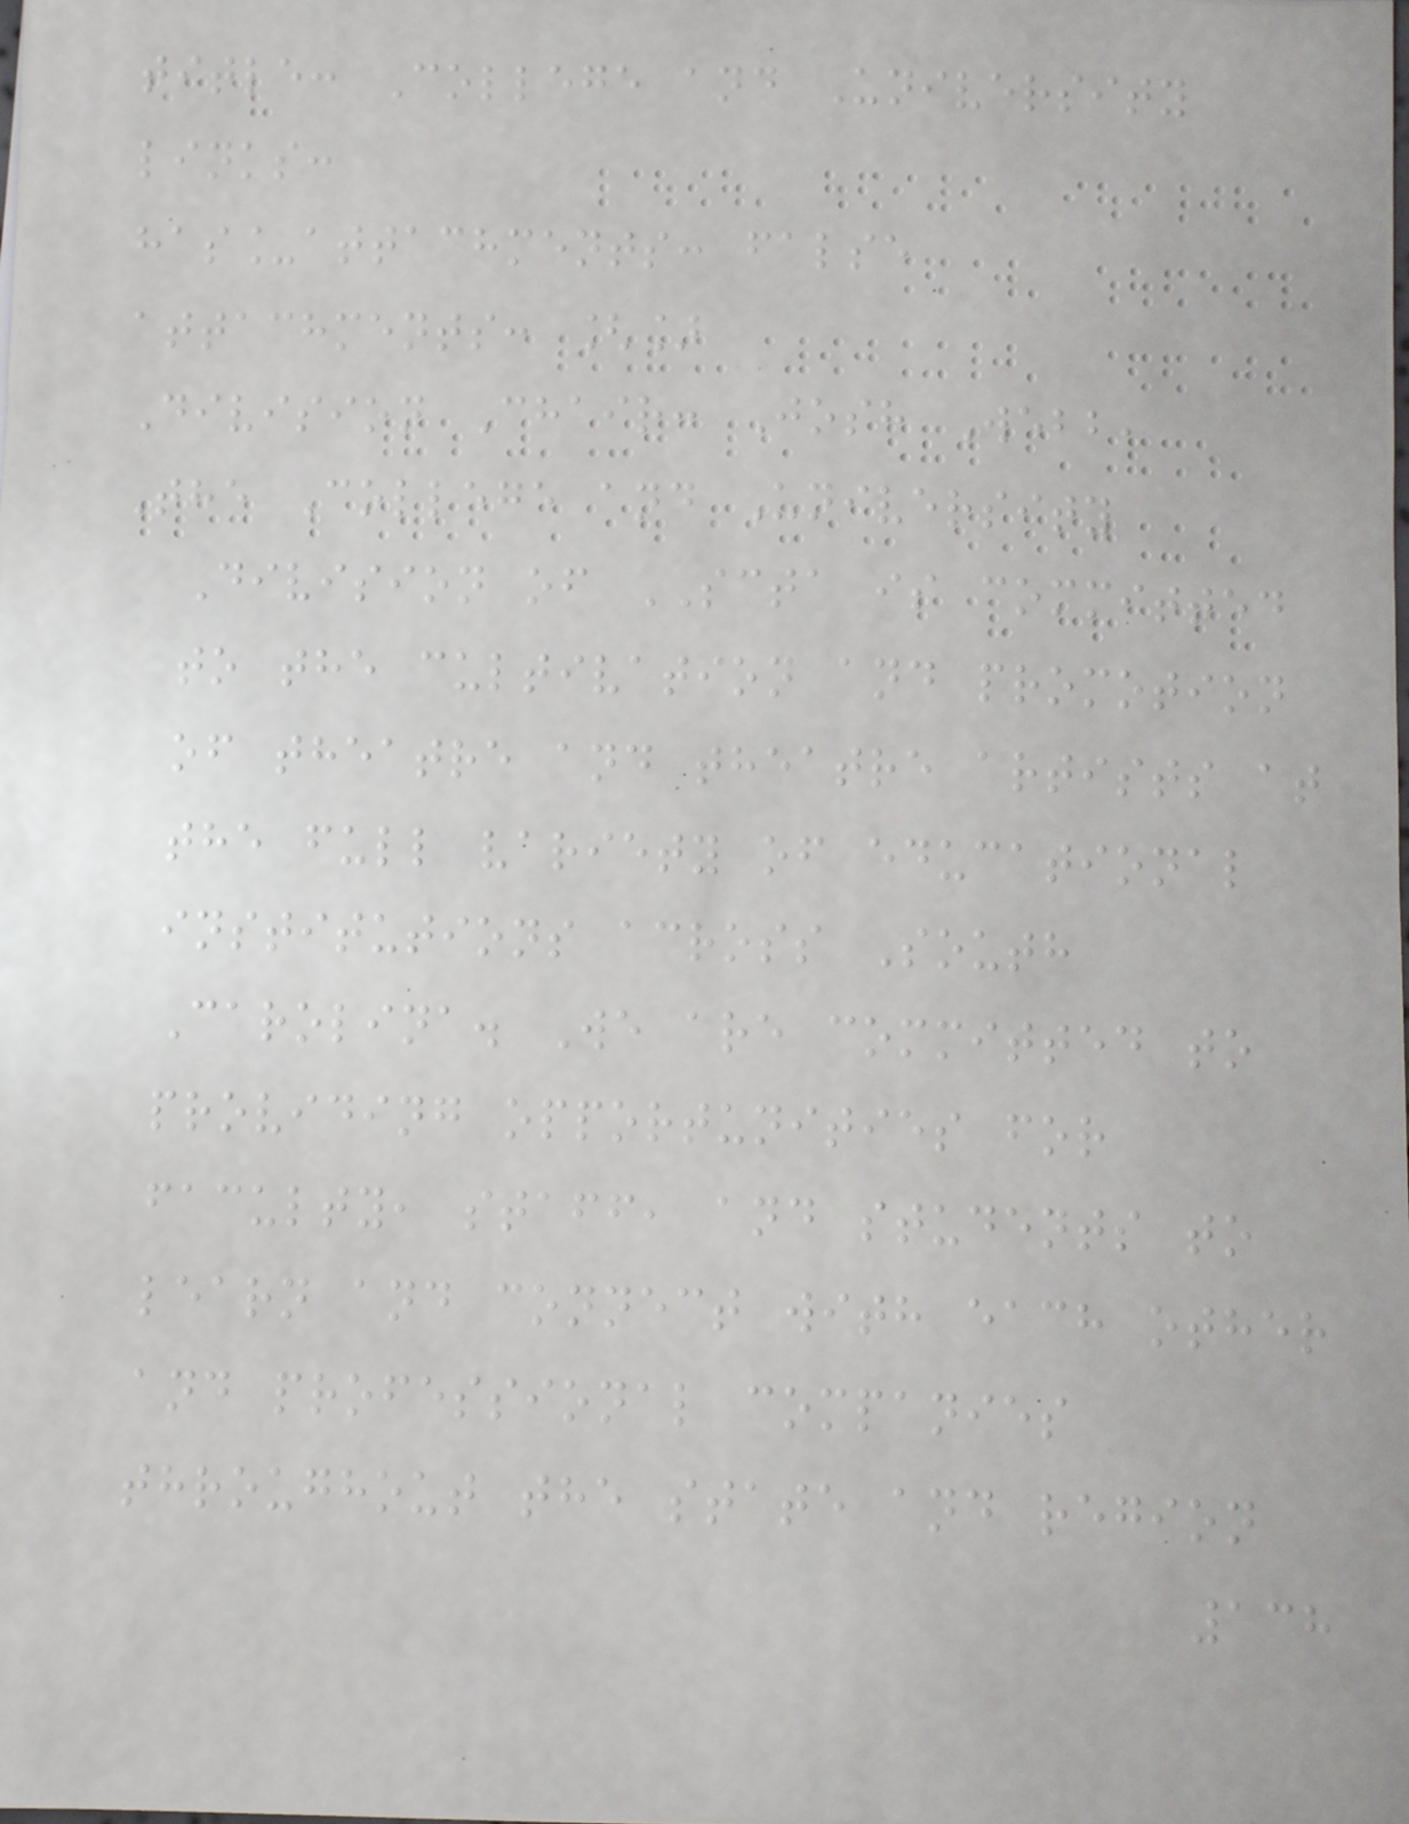title: College and University
links:
has_attachments: false
attachments: []
Division Chair: Josh Webb,
The College and University
Division of SCTA is committed
to the cultivation and promotion
of theatre and theatre artists at
the full variety of educational
institutions across South
Carolina. We are committed to
providing opportunities for
faculty, staff, and students to
learn and connect with each other
and professional companies
throughout the state and region
138
